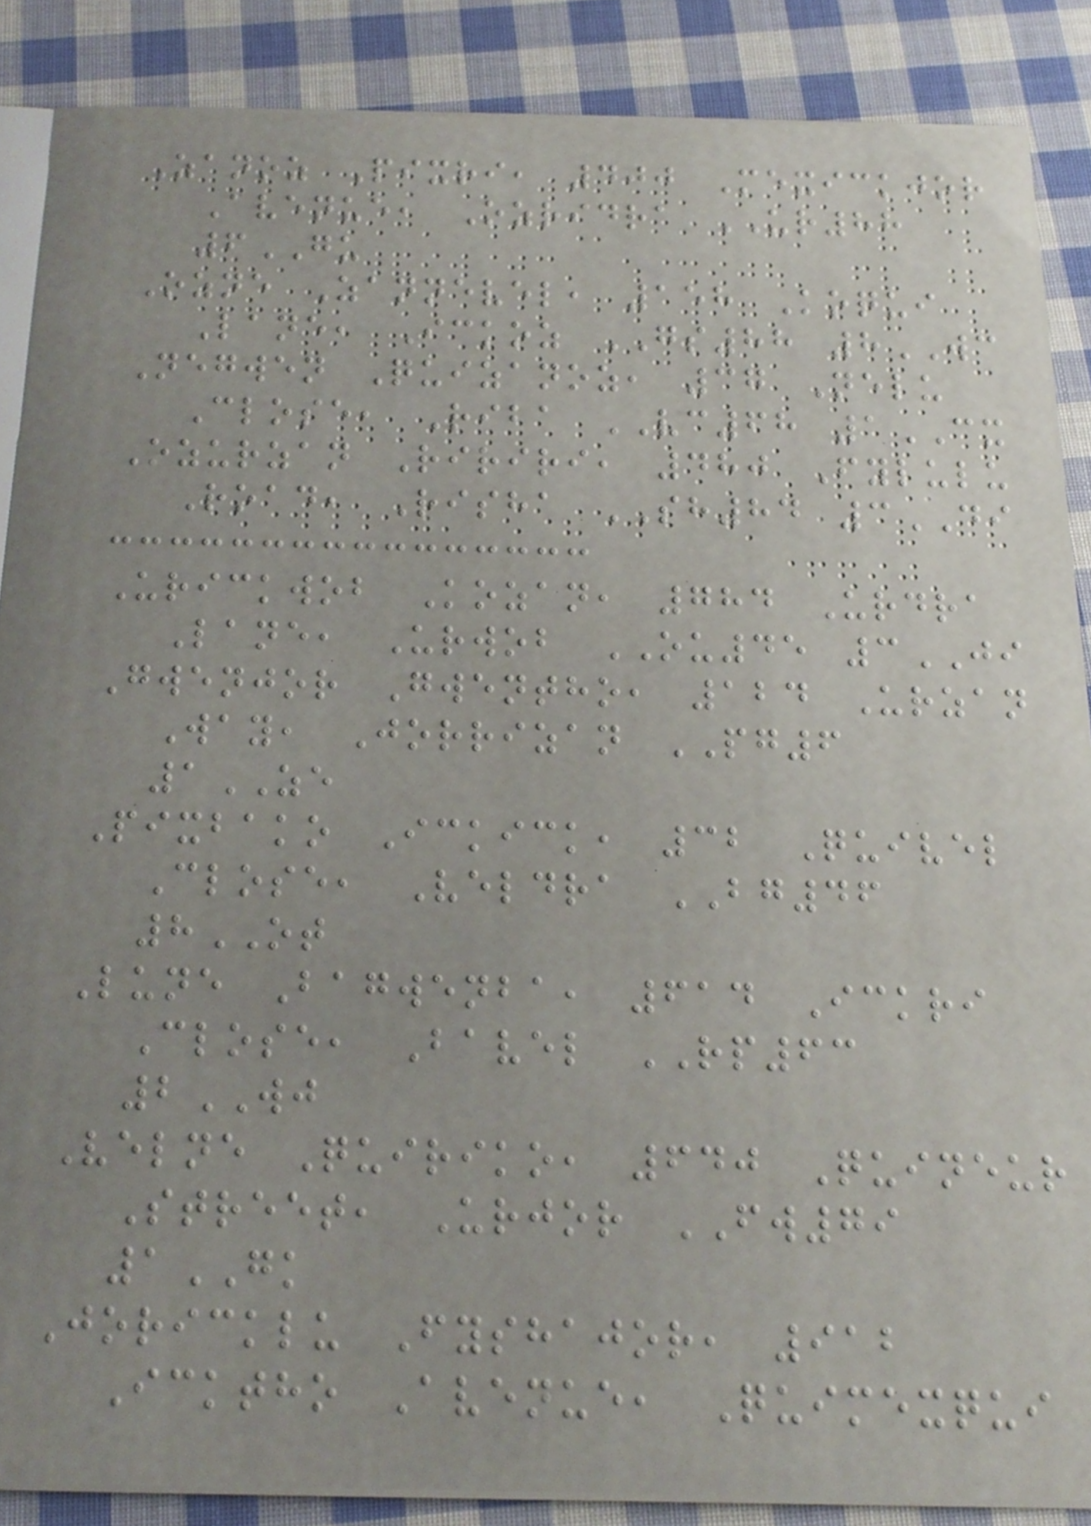Zanoz Pixri, 400 Mexickjor
Avenue, Ozridra UR88
6GU
Ozne Zannevel, 158 Koqui
Lane, Ickoz GS88 8WC
Negwen Quizanoz, 37 Nelu
Close, Riba VC68 1CX
Ozurzan Ririri, 480 Fylulu
Road, Risha SH84 3DI
Urickwob Kozan, 784 Urdra
Lane, Urwob OU45 3JI
Gwenjor Gwentho, 124 Urzan
Way, Jorrizan PG6
1ZE
Pixbako Ickick, 32 Quivel
Close, Veldra BG46
8OT
Lune Bagwenba, 614 Ickri
Close, Bavel RP63
2WJ
Velne Quiriko, 640 Quineur
Street, Urjor FW79
1GK
Joricklu Fyshajor, 912
Icktho Avenue, Quimexqui
